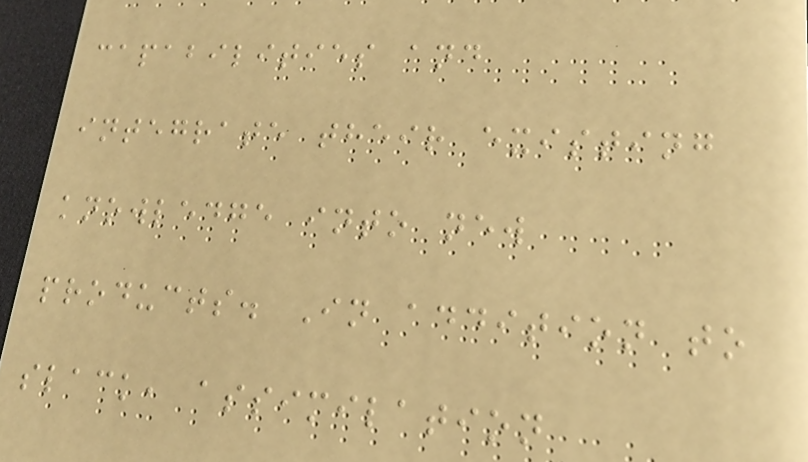capabilities and
integrate their existing
knowledge into new
products. In addition to
slack, assimilation
